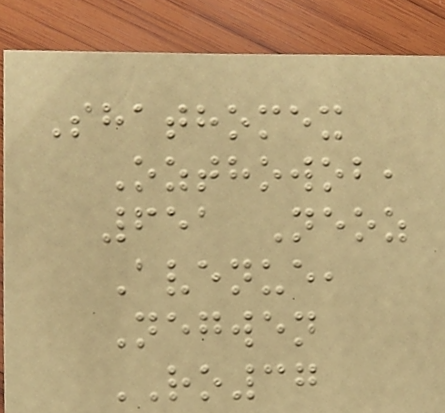Shathomex
Ozthowob,
651 Neoz
Avenue,
Negwen
RO37
